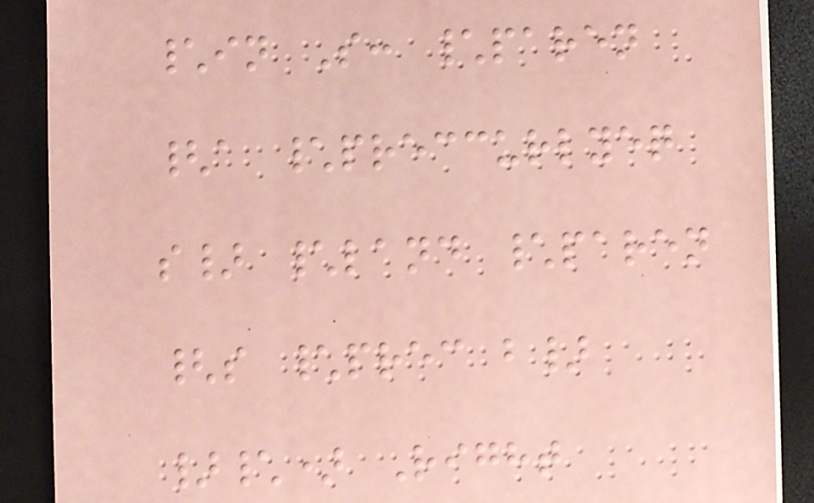\in S: \paren
{a \preccurlyeq
s} \land \paren
{s \prec b}
}\) Right
